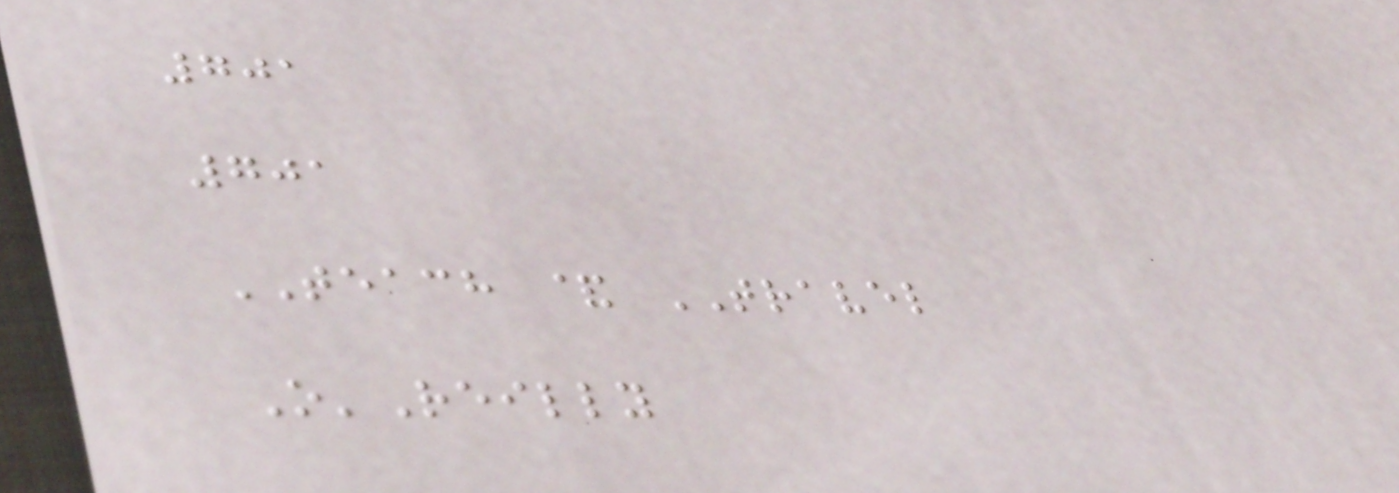701
701
TEACH & TRAVEL
O'Reilly
